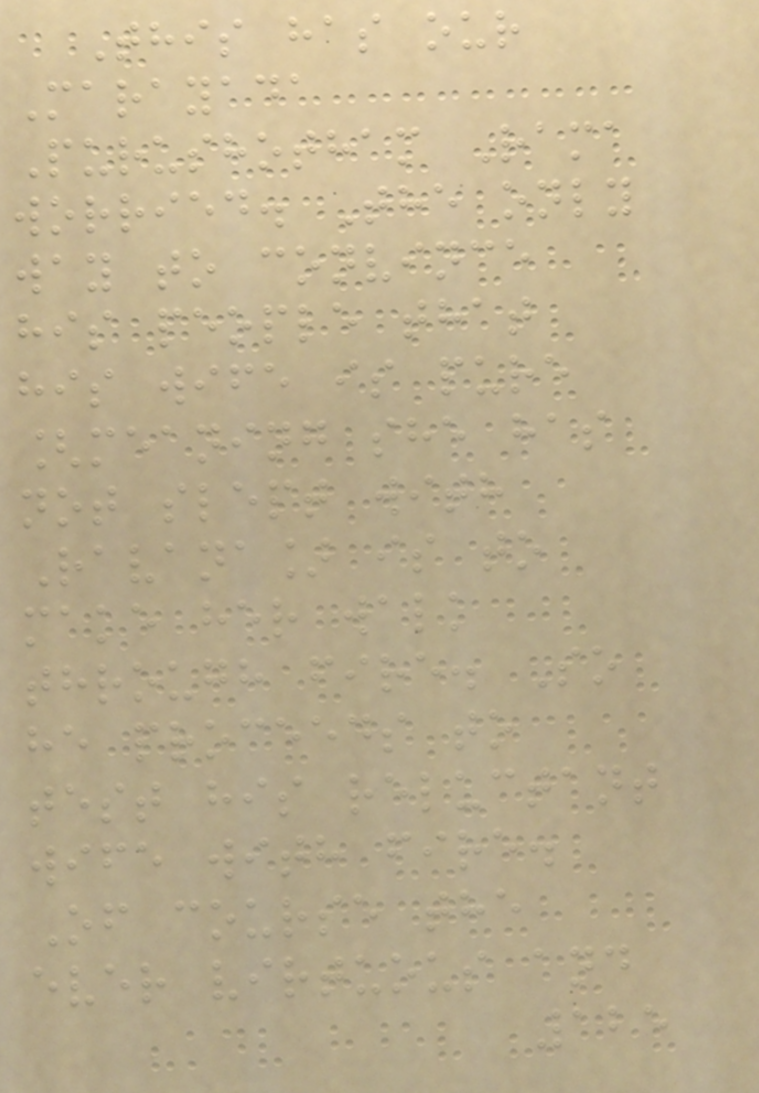This has our
Marayada
Purushotham Rama
worried. The only
way to convince
his people that
his wife is pure
[meaning she has
not slept with
Ravana] is to
make her walk
through fire. So
he proceeds to
test his reluctant
wife with fire.
Of course the
ever virtuous and
125
